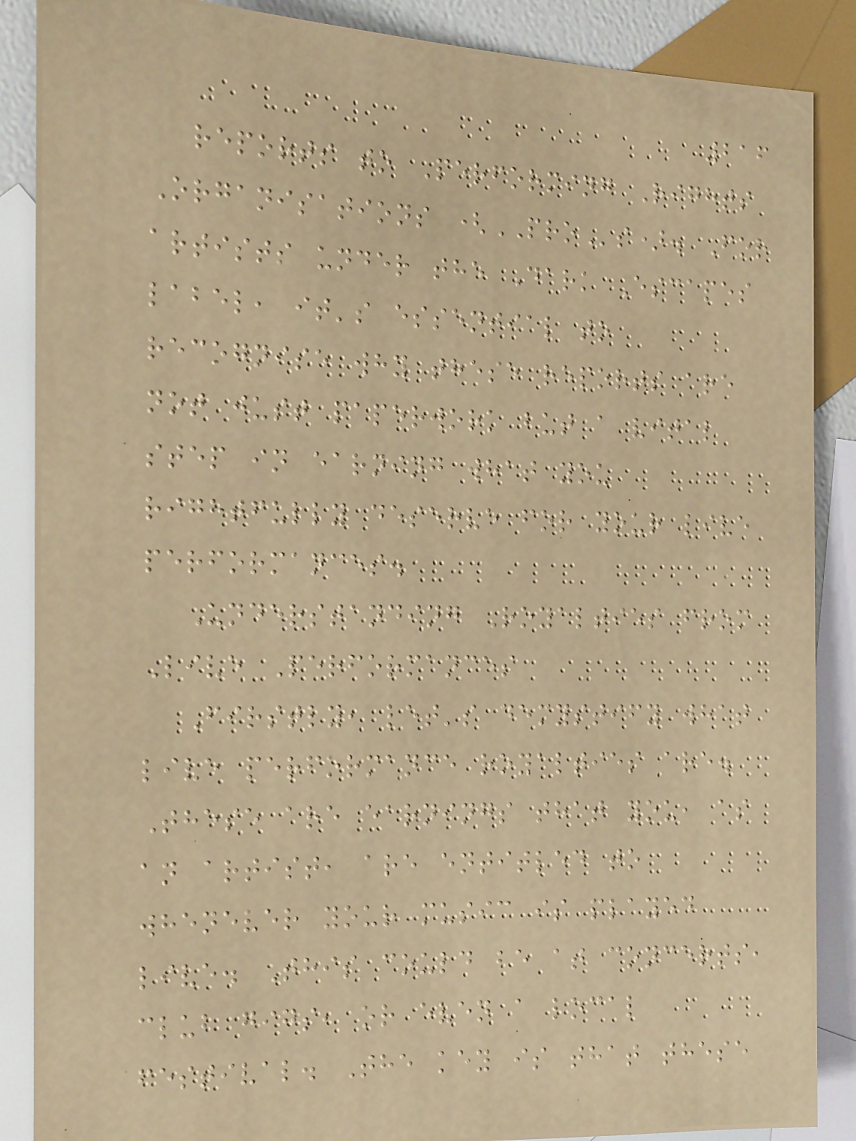216
reports to Performing Rights
Organisations (PROs). For
artists under the Dark Escapes
label, it's essential to
recognise why these reports are
not just paperwork but a vital
step in earning what you
rightfully deserve for your live
performances.
Understanding Royalties from
Live Performances
Firstly, let's demystify what
live performance royalties are.
These are earnings that you, as
an artist, are entitled to
whenever your music is played
live. This could be at concerts,
club gigs, or even a local
festival. The key is that these
